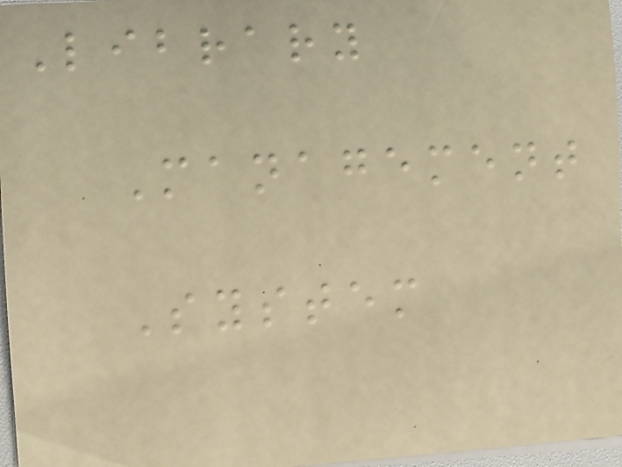Library
Management
System
